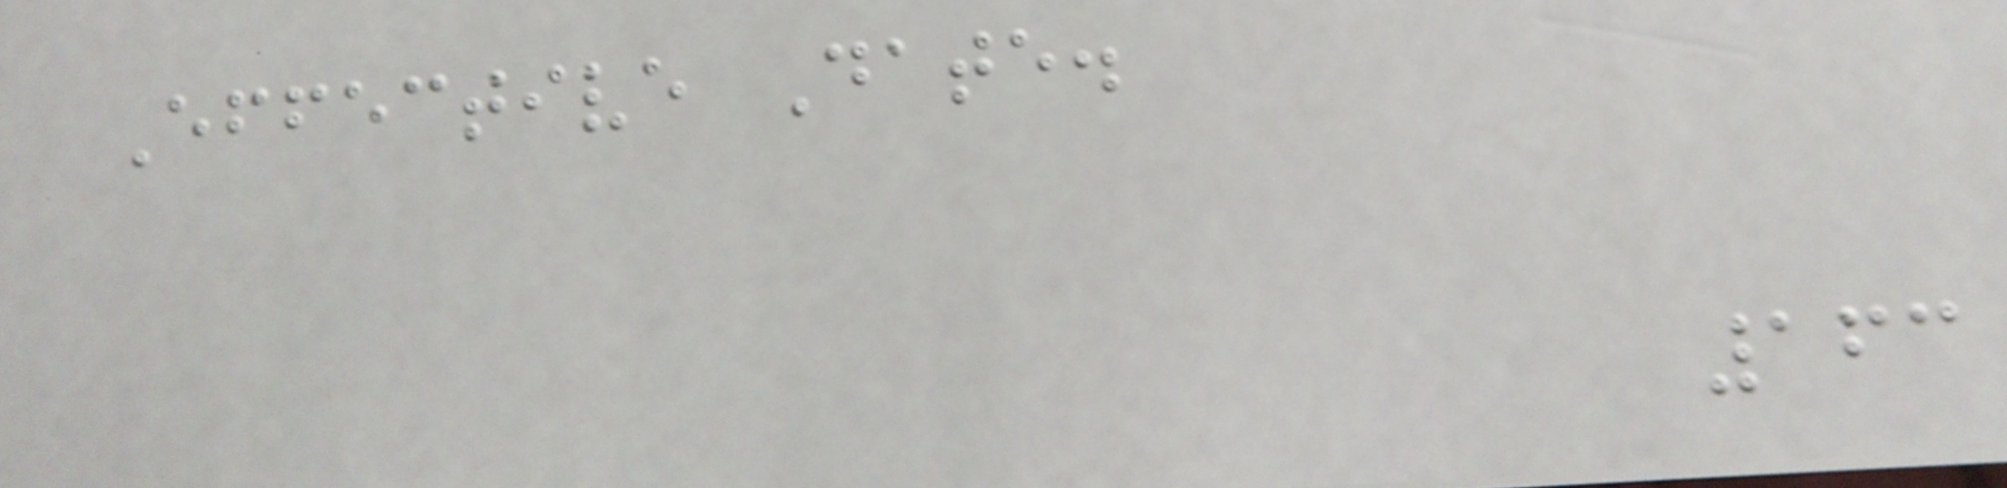Effective Date.
163
